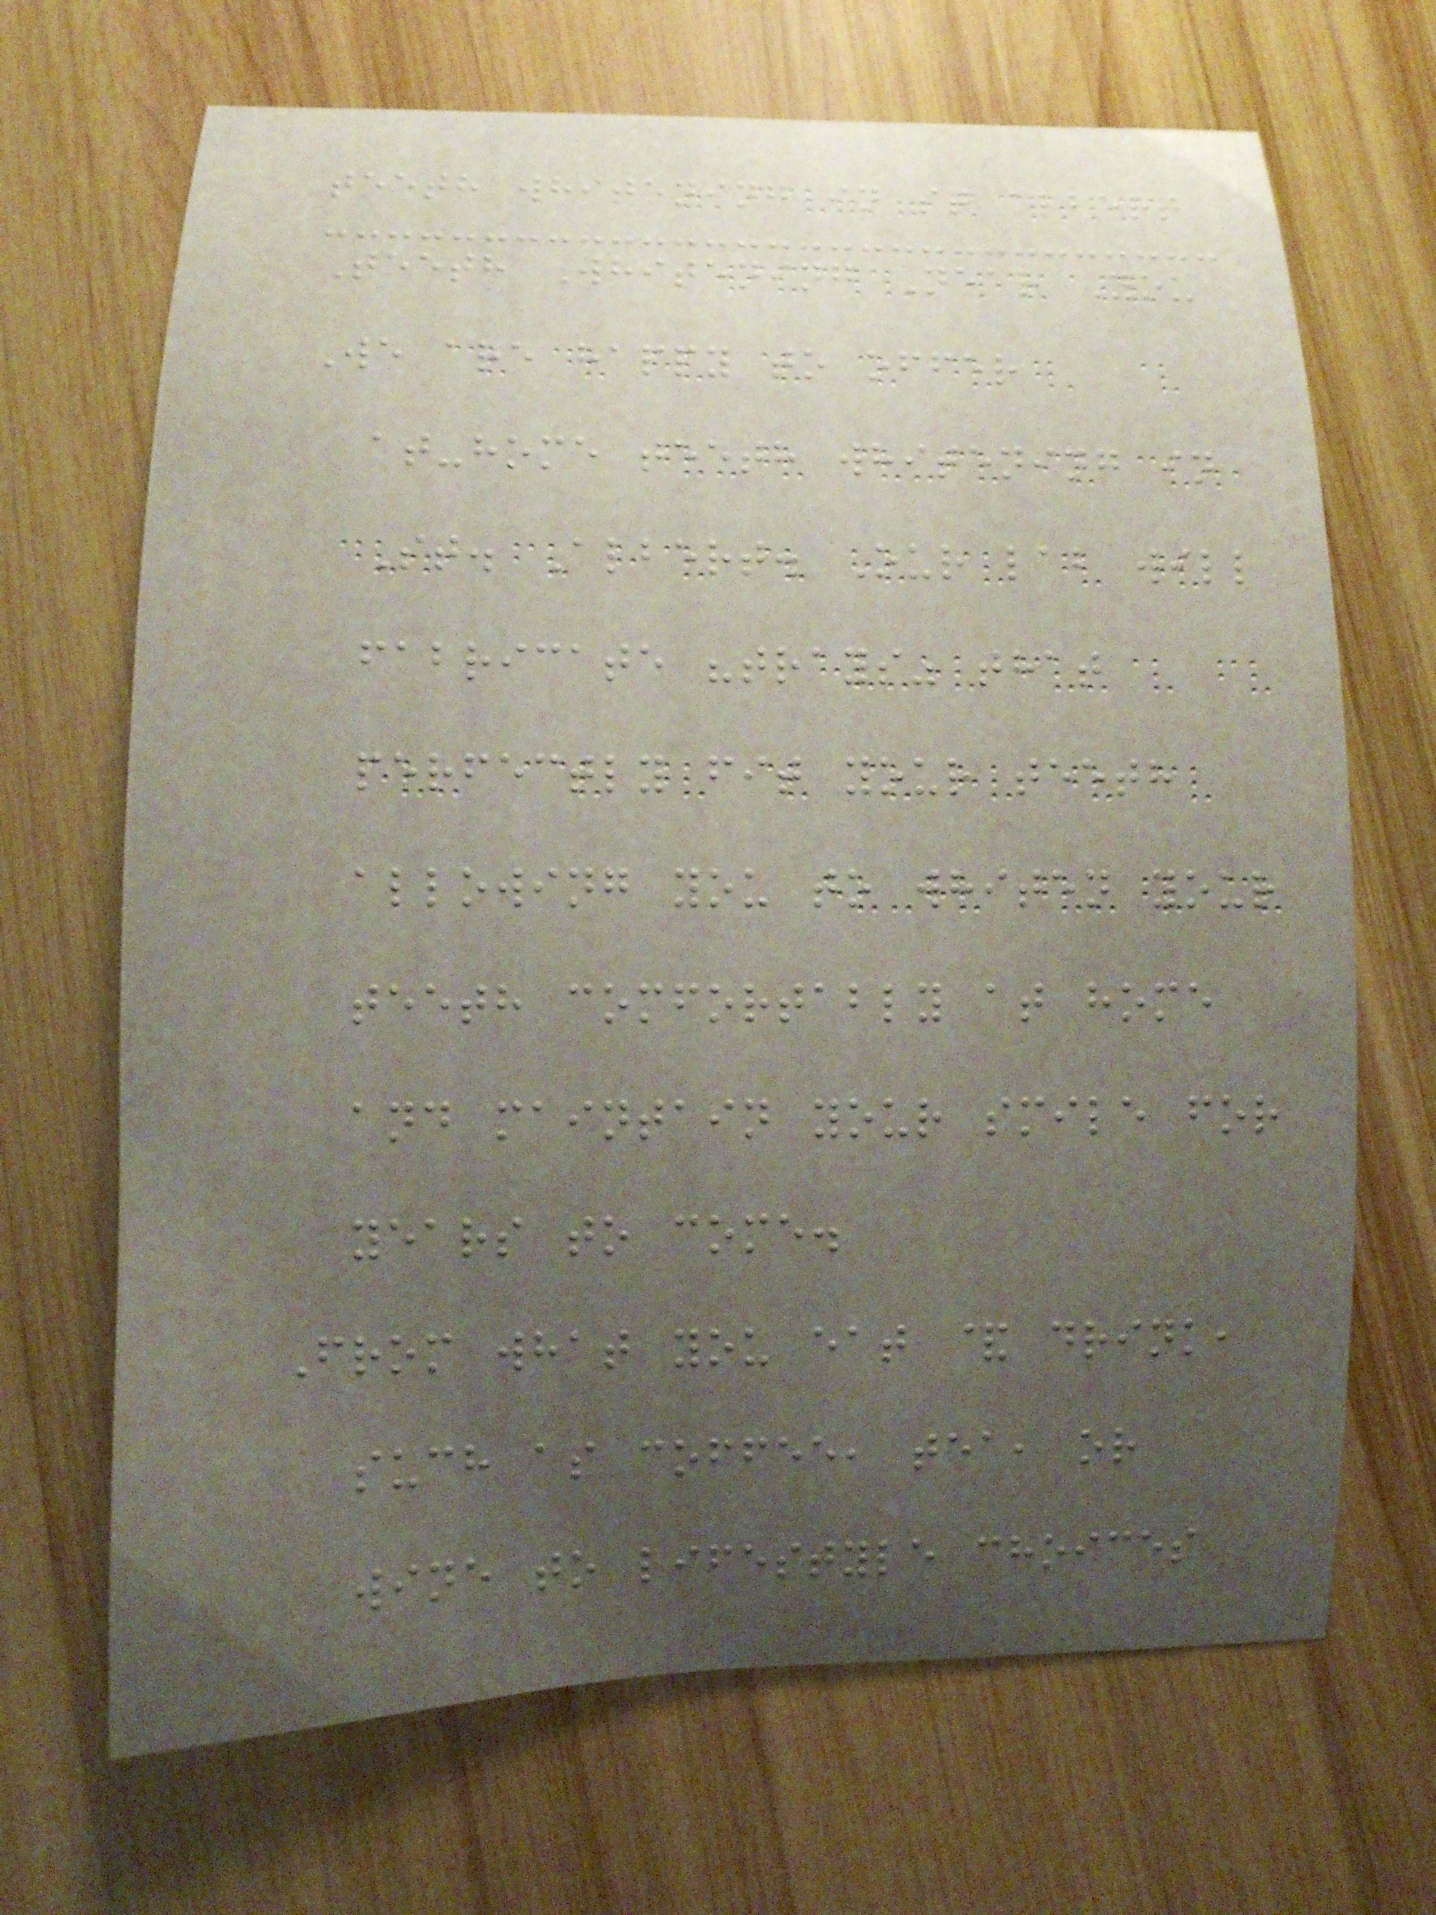teeth whitening in st albert
Teeth Whitening Near You
We are happy to offer
at-home teeth whitening in
St. Albert. Our lab will
fabricate "trays" that
perfectly fit your teeth
allowing you to whiten your
teeth comfortably at home
and maintain your smile for
years to come.
From what you eat & drink,
such as coffee, tea, or
wine to lifestyle choices
